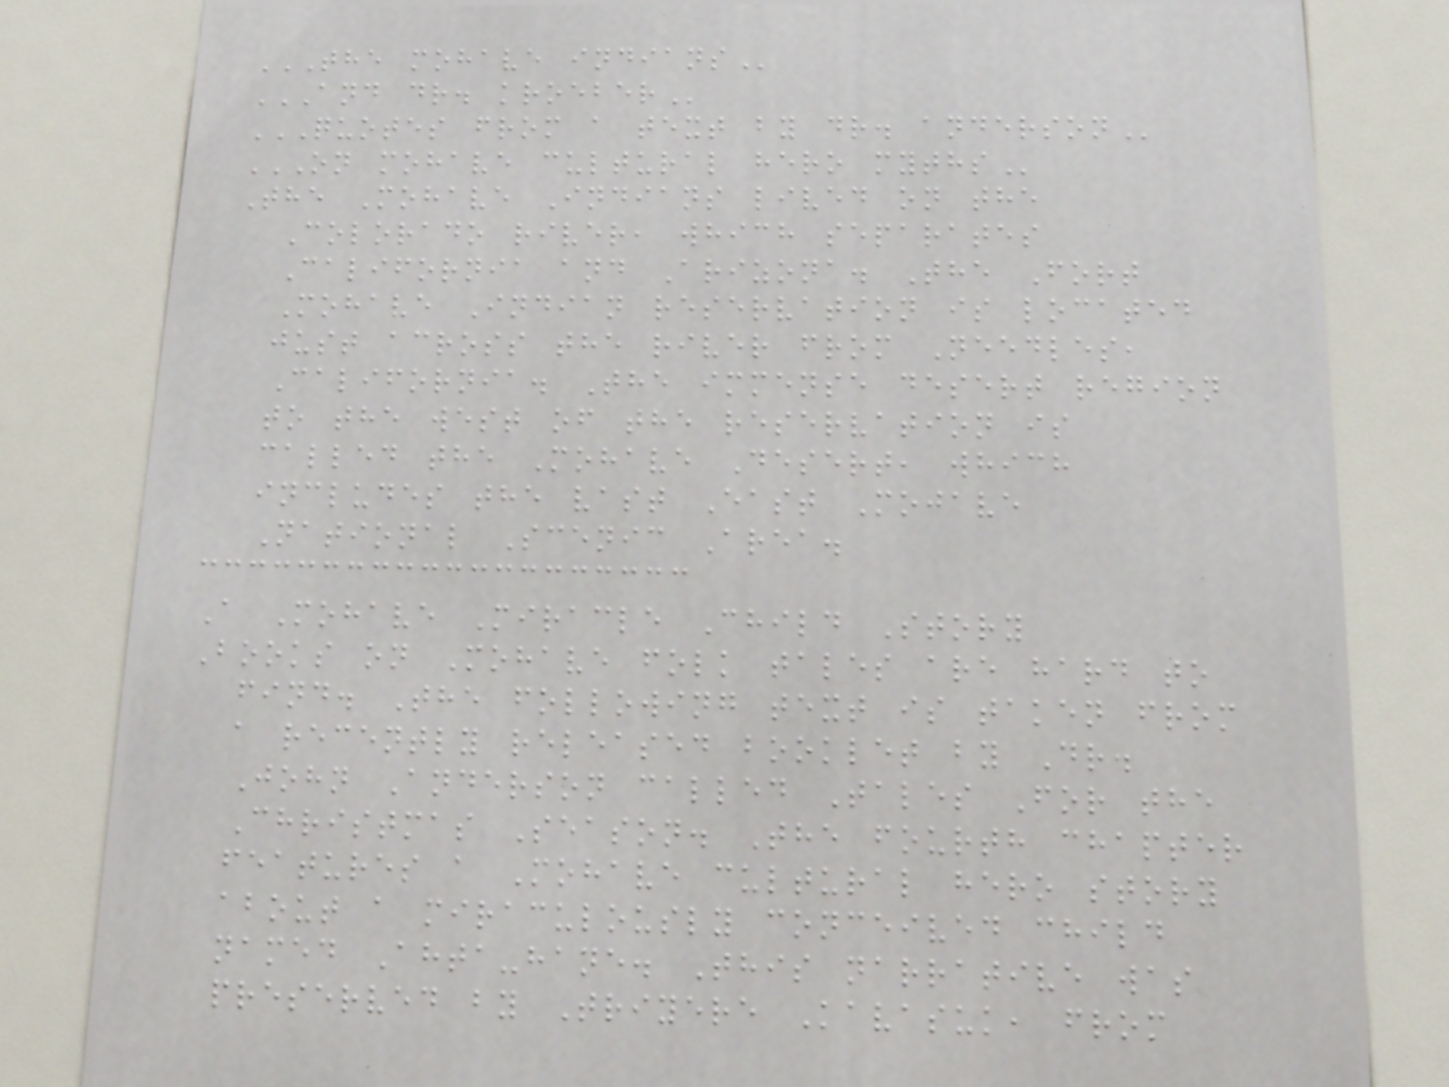THE MOHAVE INDIANS
AND DR. KROEBER
QUOTES FROM A TEXT BY DR. ANDERSON
ON MOHAVE CULTURAL HERO MYTHS
The Mohave Indians lived on the
Colorado river, which separates
California and Arizona. The Fort
Mohave Indian reservation is located
just across the river from Needles,
California. The immense desert region
to the west of the reservation is
called the Mohave Desert, which
includes the vast East Mojave
National Scenic Area.
A Mohave Miracle Child Story
Books on Mohave folk tales are hard to
find. The following text is taken from
a recently released booklet by Dr.
John Anderson called Tales For the
Christmas Season. The fourth chapter
features a Mohave cultural hero story
about a miraculously conceived child
named Ahta-hane. This narrative was
preserved by Triyere Kavasuk, from
